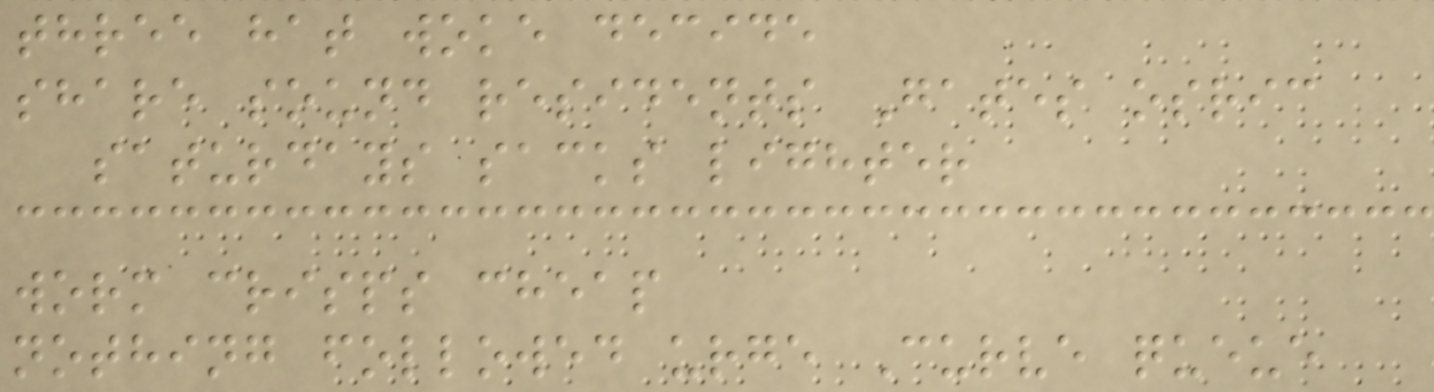three hat woke decide
share sound residents Gates osric
saturdays sacks lighter
worm crisps cheap
nothing followed urge Curve queue
